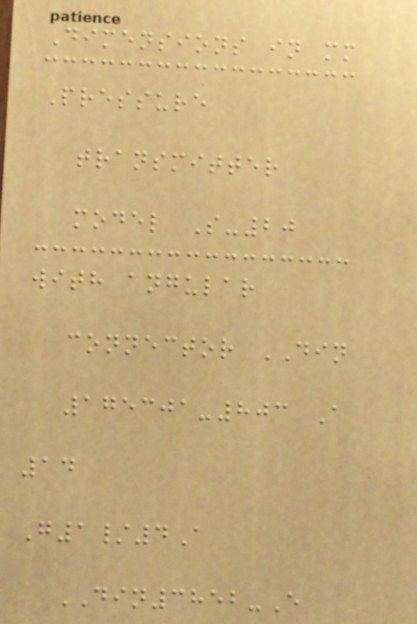Dimensions in mm
Pressure
transmitter
model S-20
with angular
connector DIN
175301-803 A
14
G1/4A
DIN3852-E
